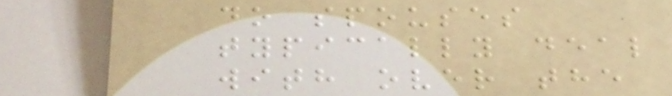do spouses
typically deal
with over the
